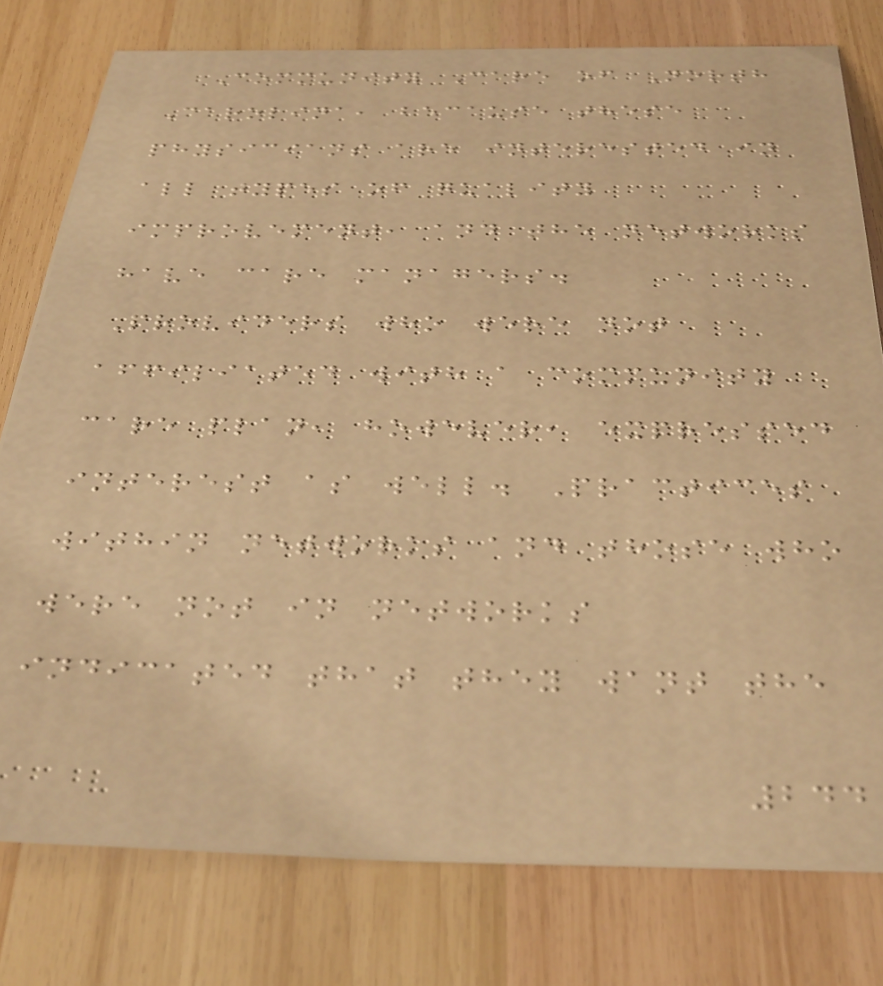Community Care of North
Carolina, because these
physicians are interested in
all types of quality
improvement, and the networks
have care managers.
Providers who were not
affiliated with a community
care plan, however, expressed
interest as well. Practices
within networks and those who
were not in networks
indicated that they want the
244
